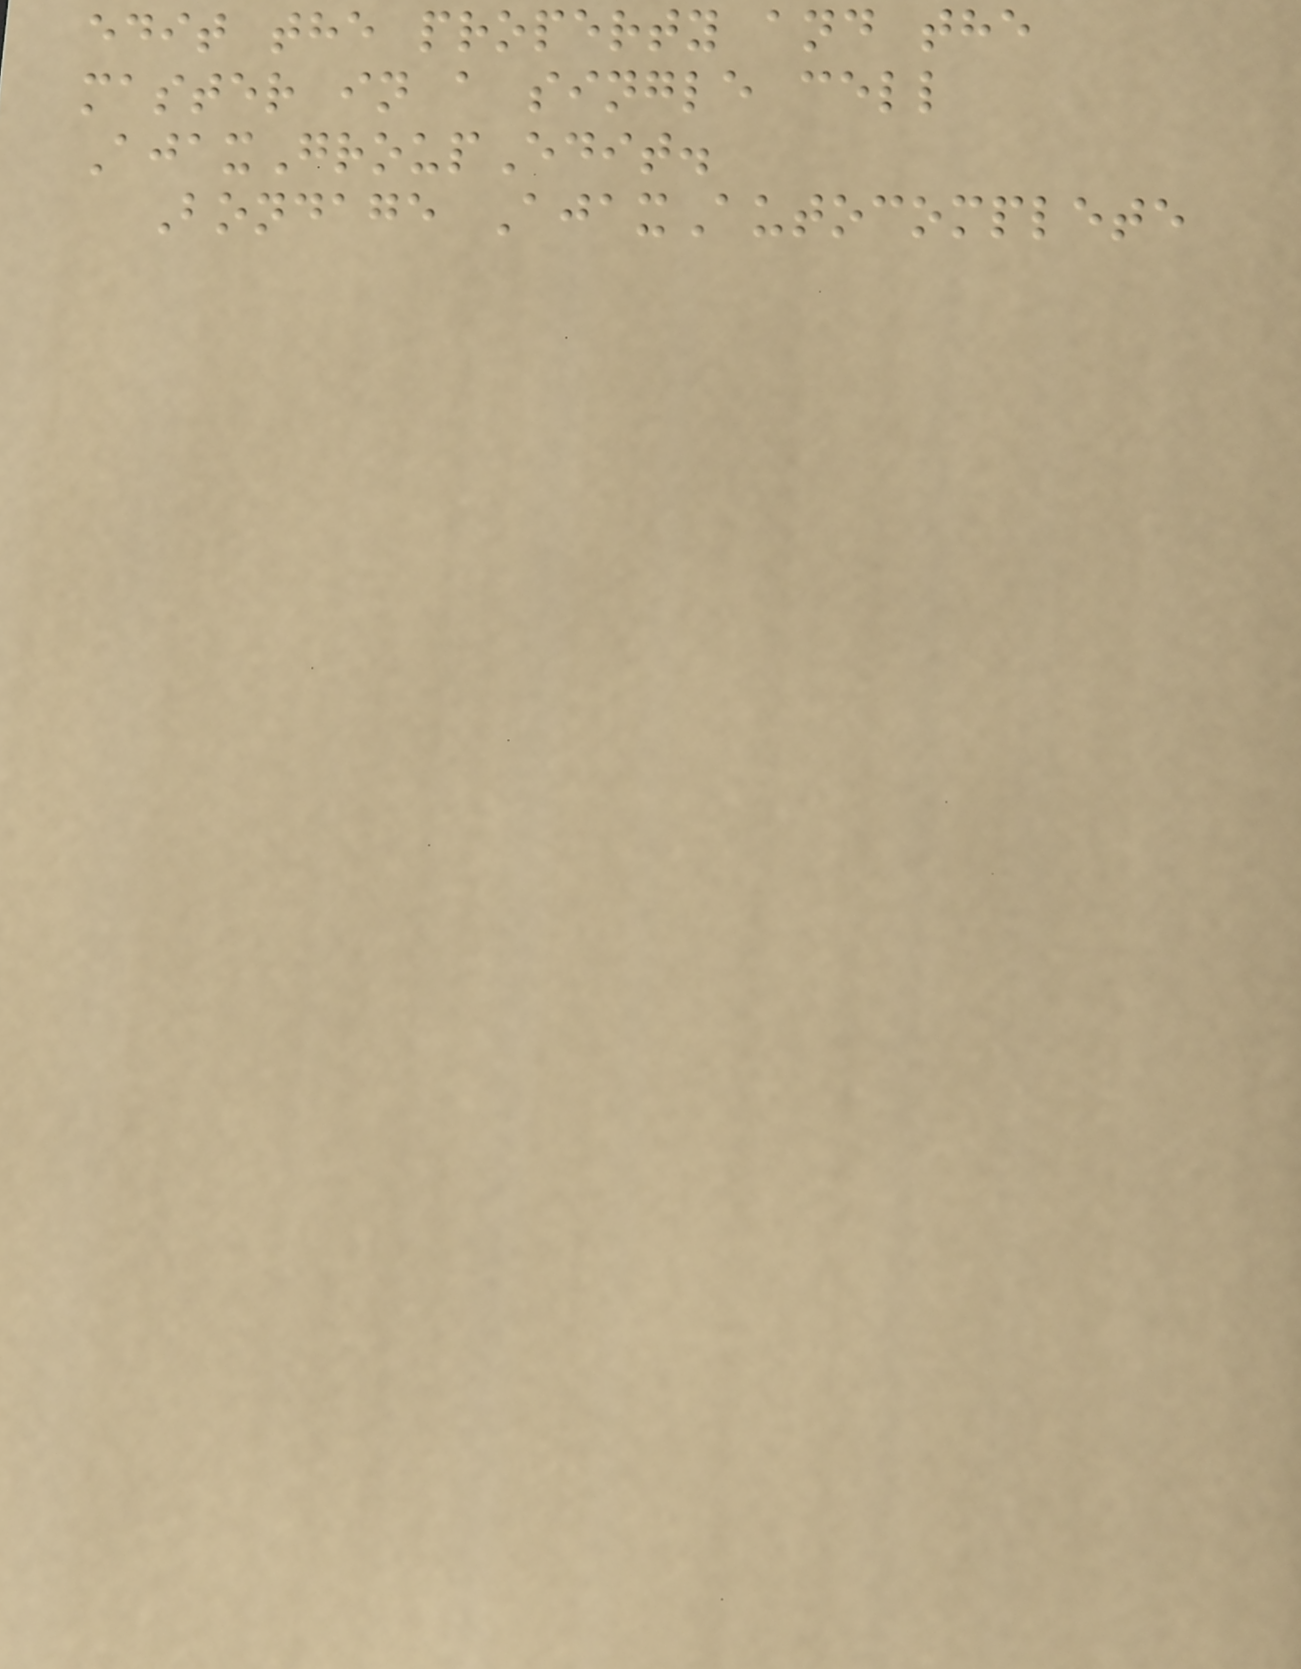edit the property and the
master in a single cell
AjaxGroupEdit.
Bondage AjaxAutocomplete
